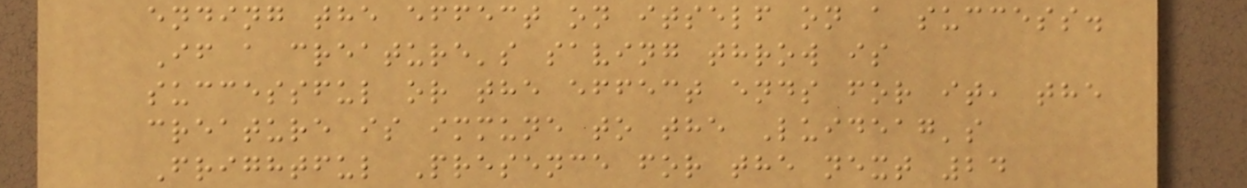ending the effect on itself on a success.
If a creature's saving throw is
successful or the effect ends for it, the
creature is immune to the Luideag's
Frightful Presence for the next 24
